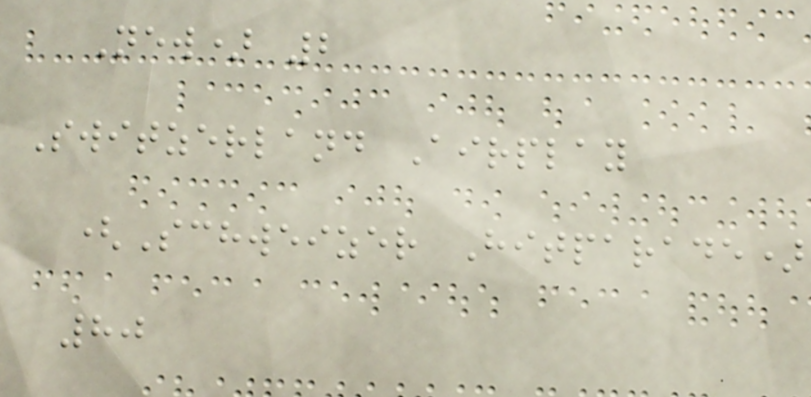New) 2
Switzerland Airplay
(Schweizer Hitparade)
80
